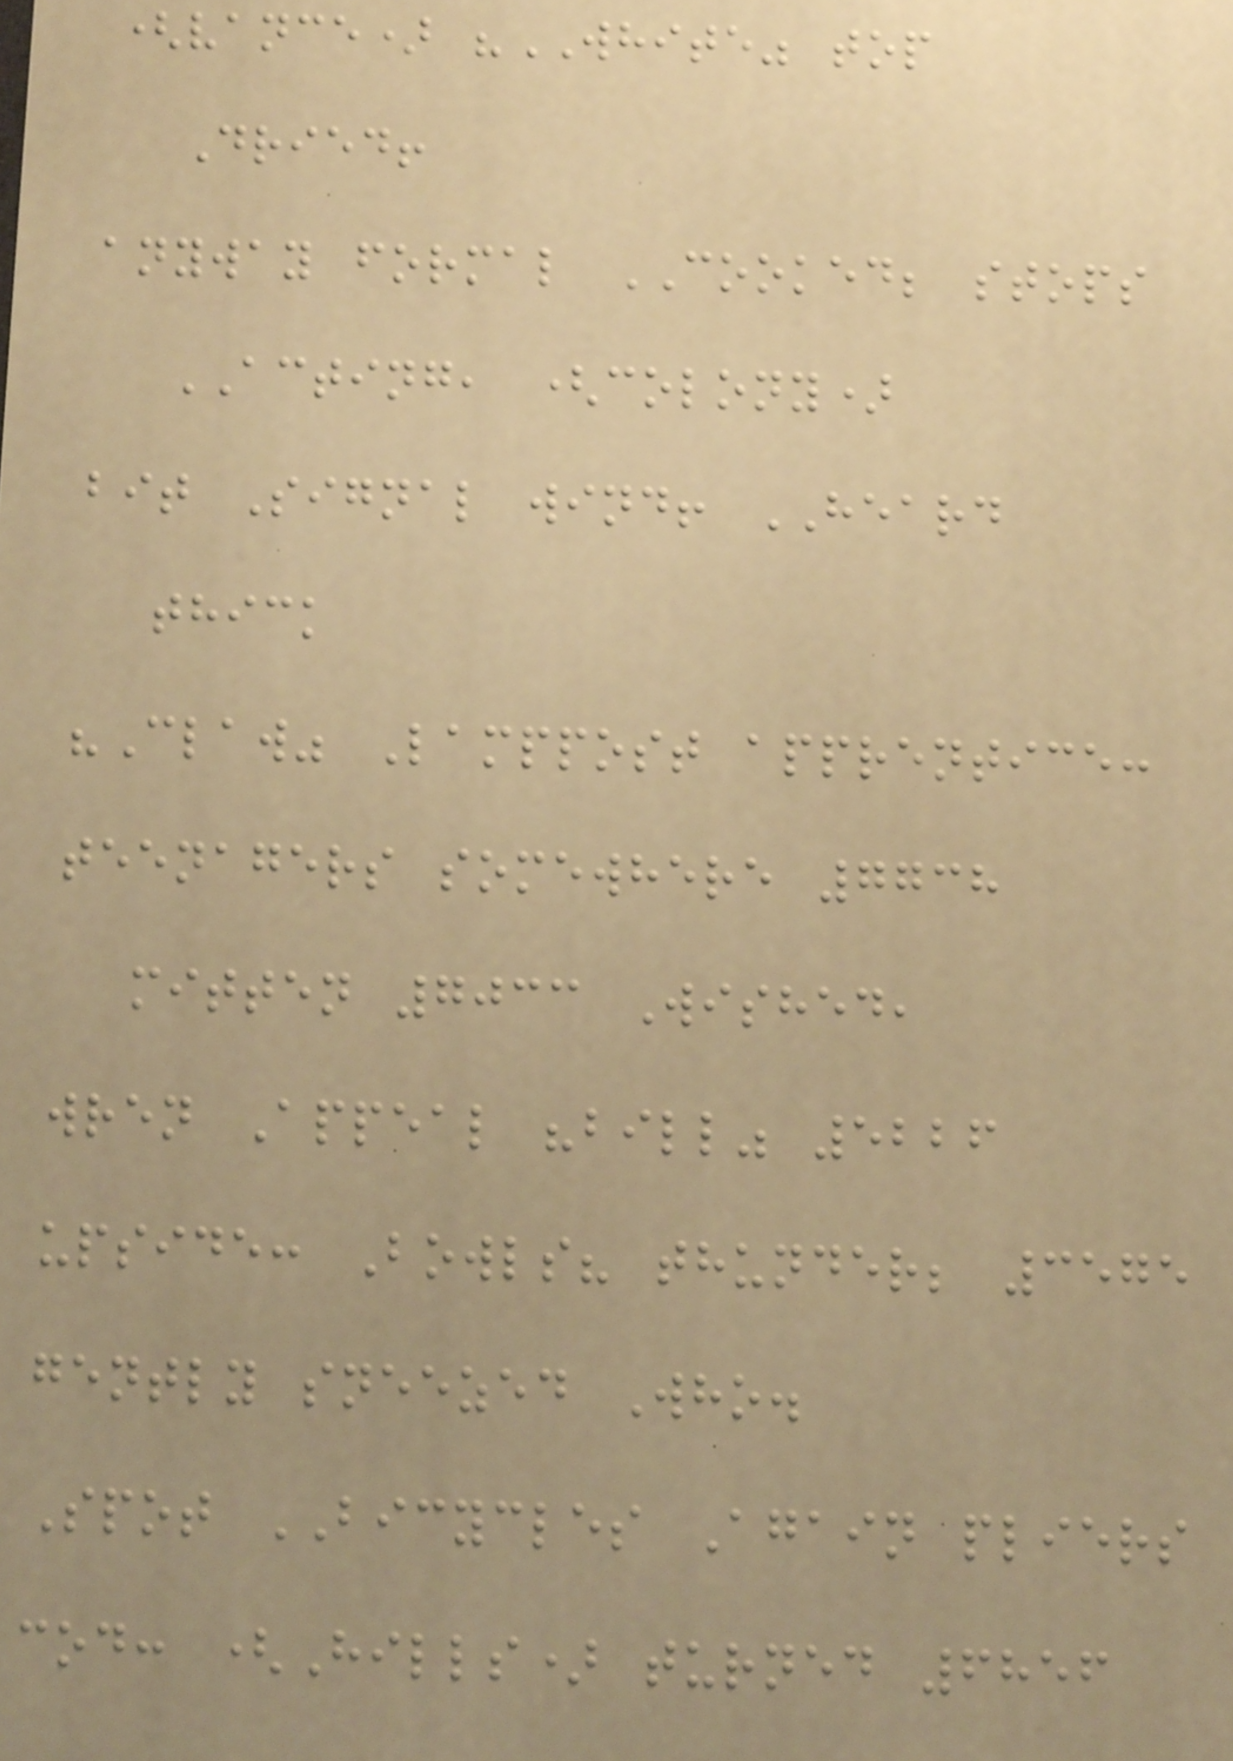(vance) "WHITE" top
Dried!
anyway formal COOKED; stops
ACTING, (colony)
bit Signal wind! HEARD
thick
"Claw" Lamppost apprentice:
teenagers somewhere 7738
mitten 7033 Wished,
wren Appeal "bill" 5226
upside: Bowls? thunder; 3575
gently sneezed Who.
Spot BICYCLES Again pliers
cod: (Hills) turned 6856
